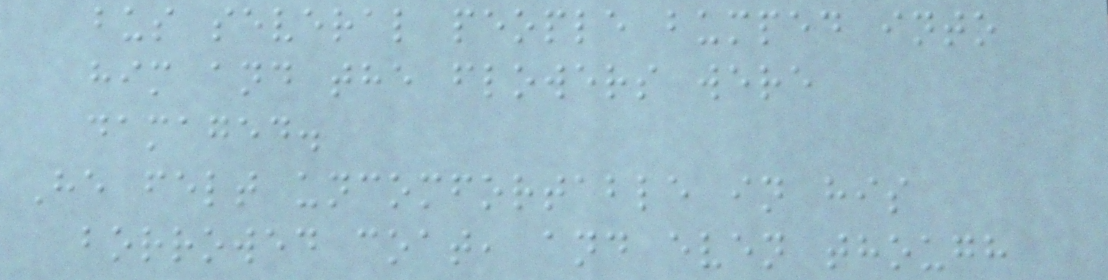bus several people bumped into
him and the flowers were
damaged.
He felt uncomfortable in his
borrowed coat, and even though
